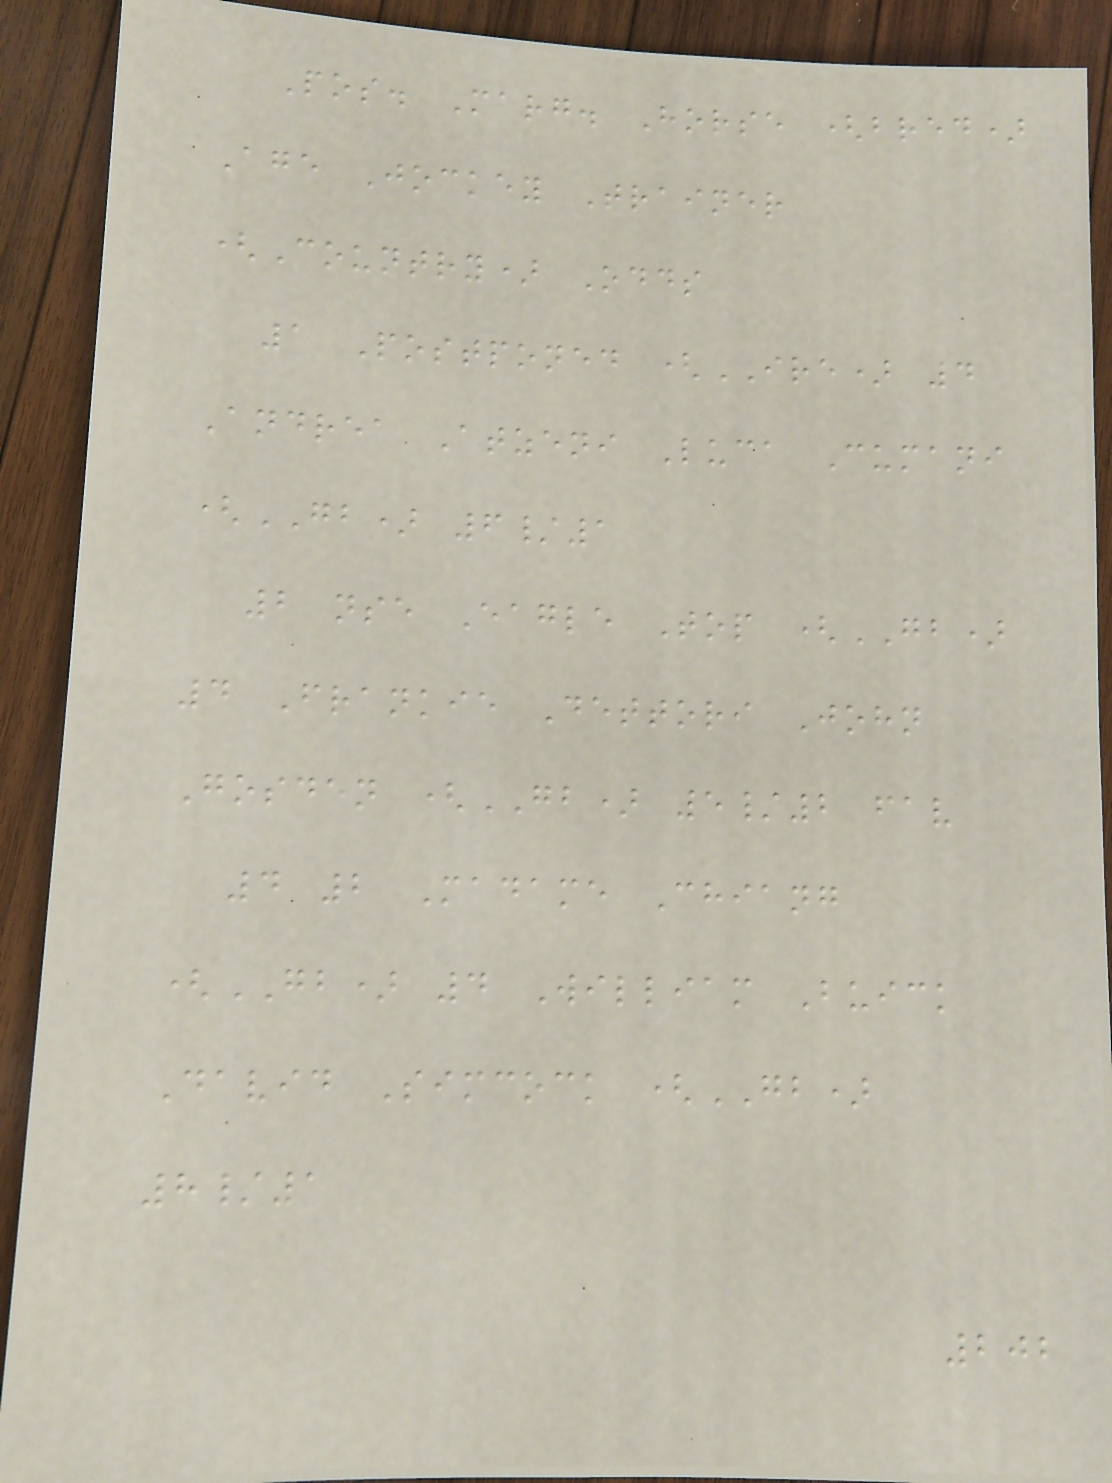Pos. Marg. Horse (bred)
Age Jockey Trainer
(Country) Odds
1 Postponed (IRE) 4
Andrea Atzeni Luca Cumani
(GB) 6/1
2 nse Eagle Top (GB)
4 Frankie Dettori John
Gosden (GB) 5/2 fav
4 2 Madame Chiang
(GB) 4 William Buick
David Simcock (GB)
8/1
202
